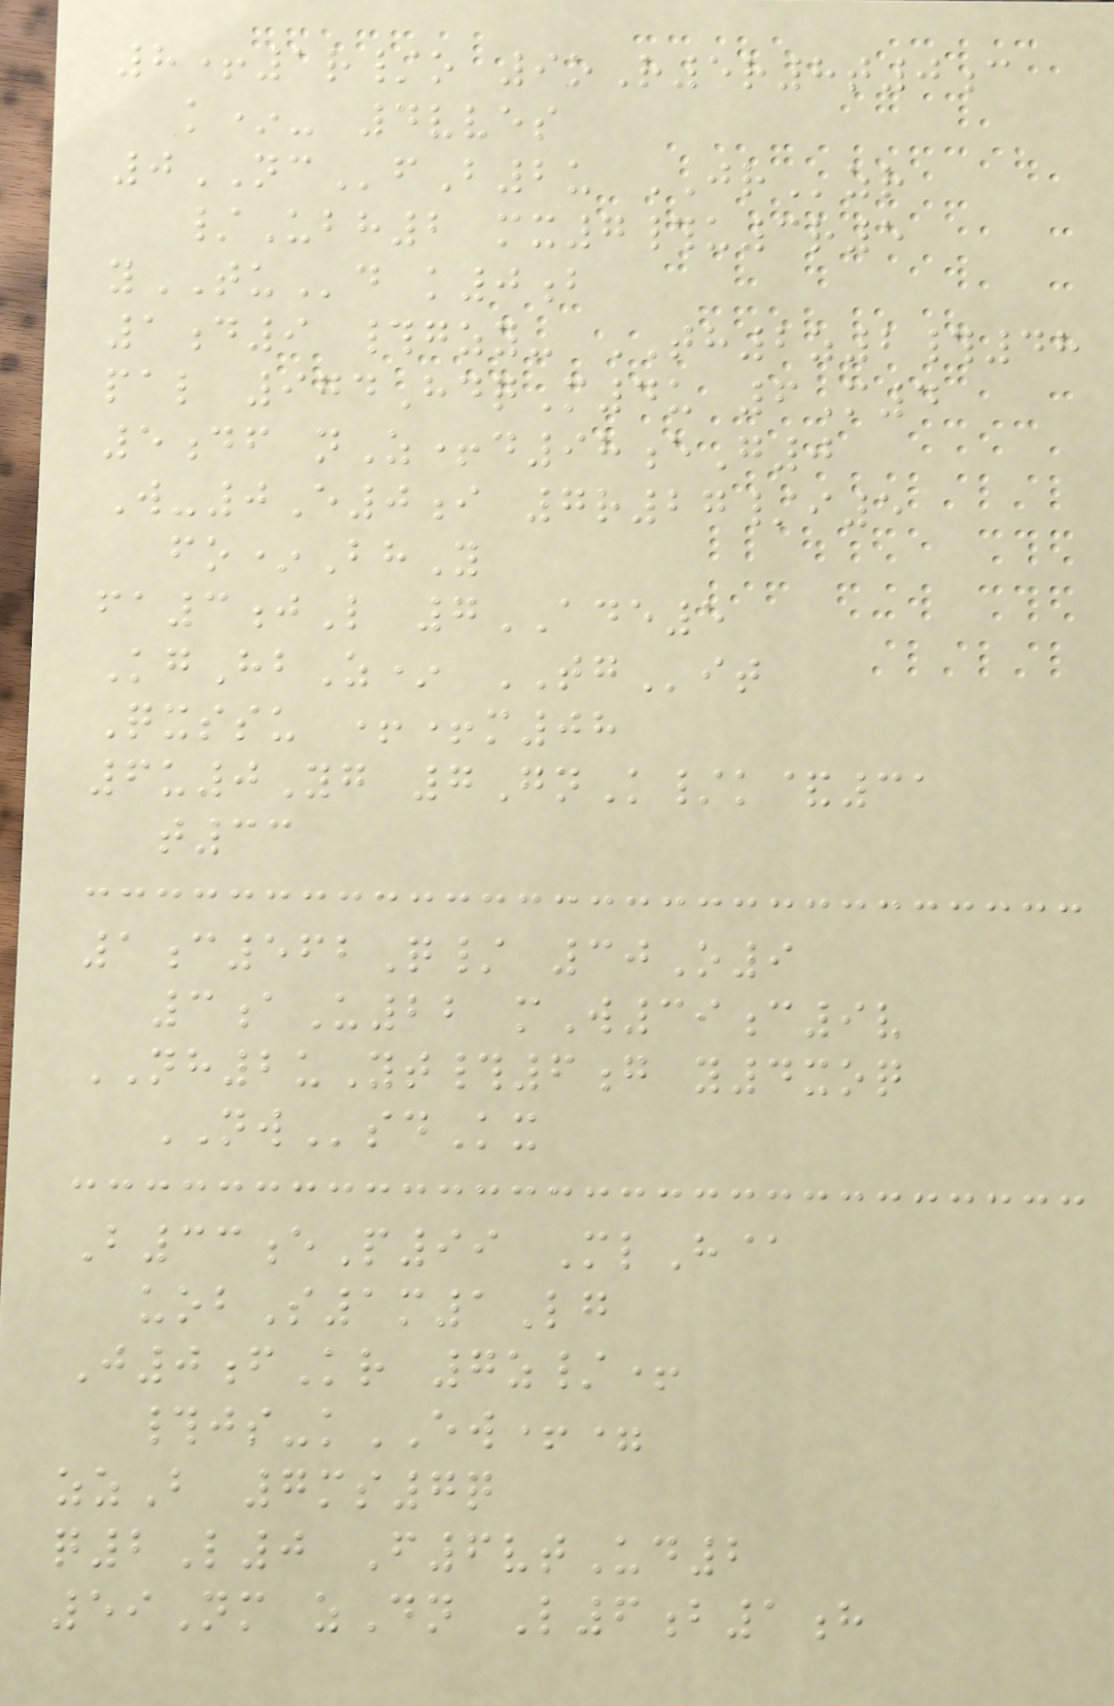8+1r/o 9oR5r8t0c
k*- 4vves
0NCfB2u JRzr
/Ubh2 mx7#u3r5
yTUd k0b
1d9 #gzy- TH2z2#48
pal 974HdqM4u 6M4
5df nZ+d98eG0
W-0E0i 7r27/i5
fo*BhY
fa3jL 7ADE5
KgHbZ* TGit
Qxssu ++m08
6u0Yg 7GnK/k&31
t33
1c562Q/ 30O9
3aU22 mW39c9v
NH2uYt#6g y4xoq
NWsdKx
B33eP99 MlH@
uobS1m1Lg
J0fKr 7z/+
#js-kEW+=
zzB 7ms7q
q2L0 F6vtUd2
59Nm zDn L6b1h
